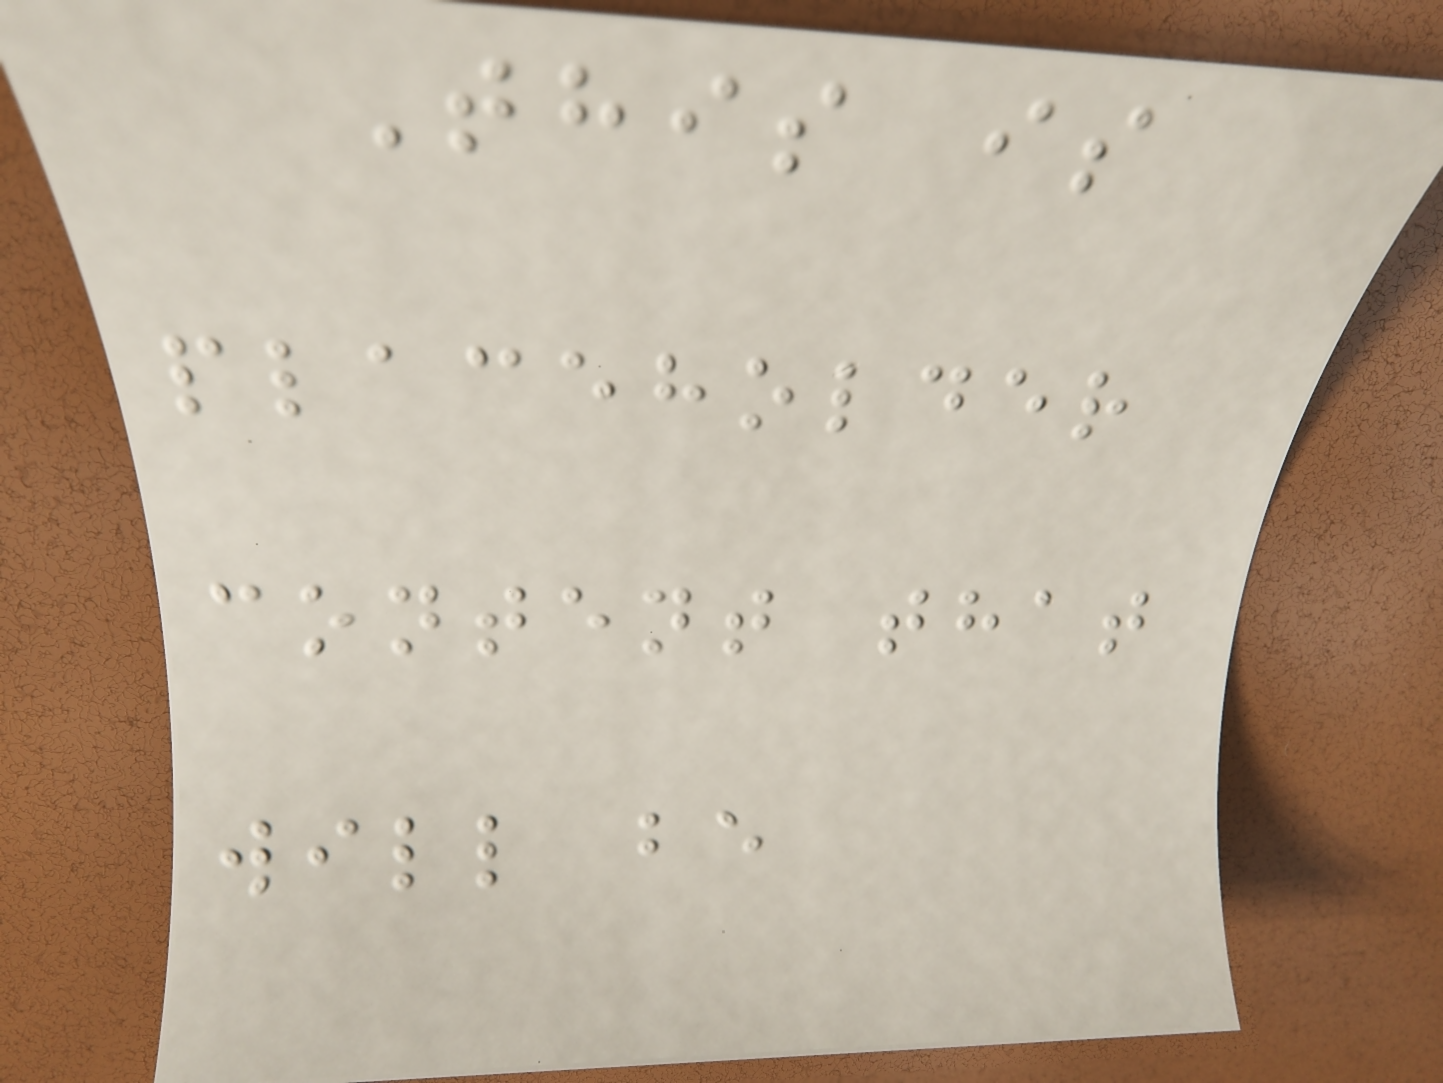This is
placeholder
content that
will be
